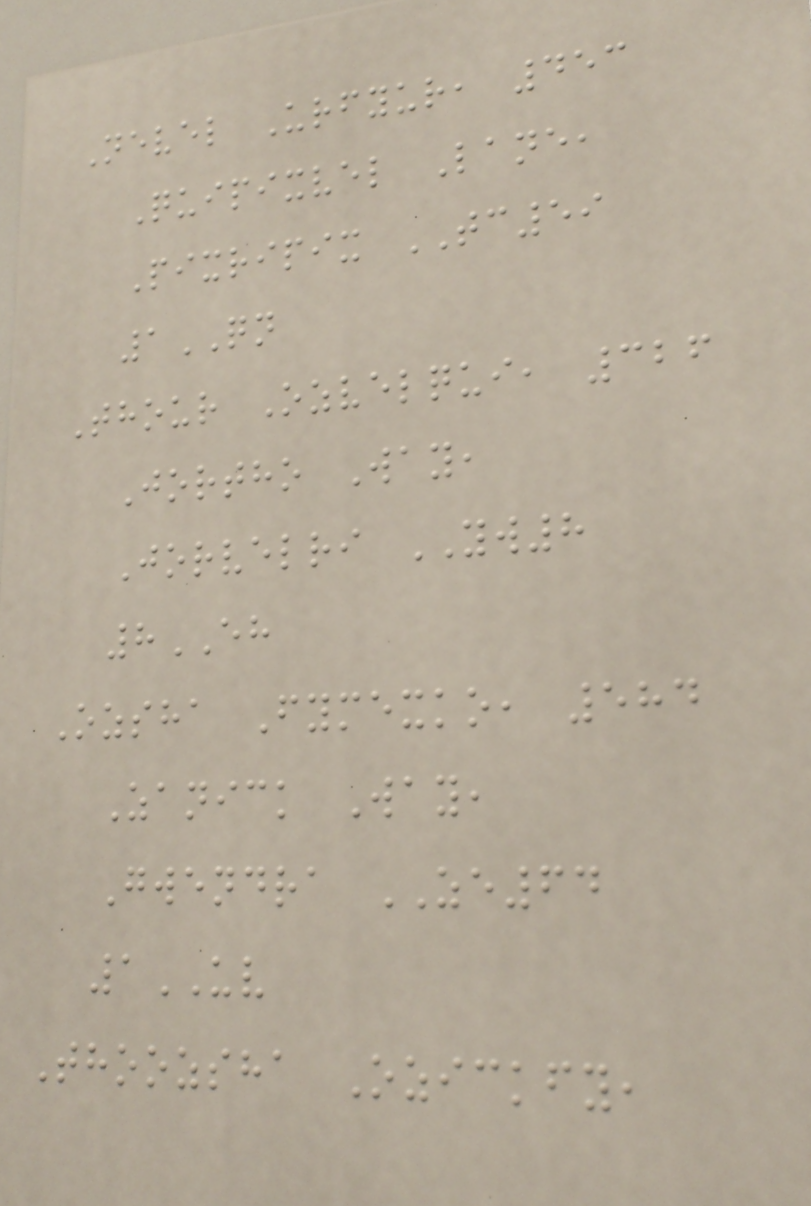Nevel Urfyur, 453
Quipixvel Lane,
Pixripix TC59
1QN
Thour Ozvelqui, 326
Jortho Way,
Jorvelri YW8
8EH
Ozsha Fymexko, 584
Zanick Way,
Gwendra ZE64
1UV
Thoozsha Ozickfy,
